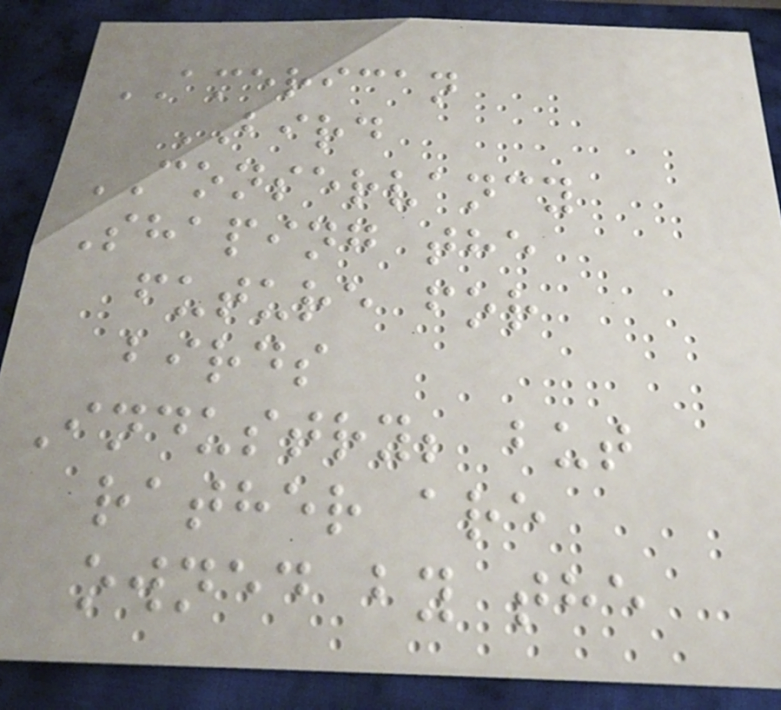AMERICAN
BIRD
CONSERVANCY
Shaping the
future for
birds
Industry; but
rather are
owned by the
